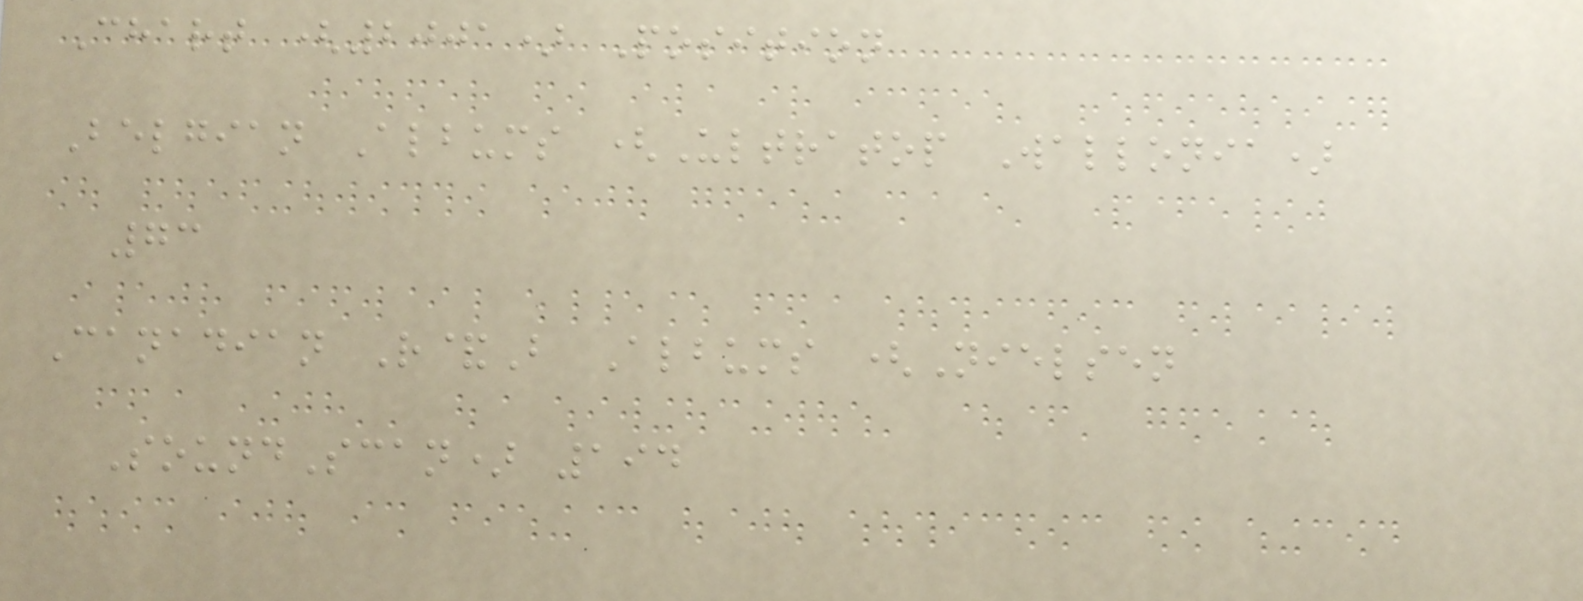Chart (2001) Position
Belgian Albums (Ultratop Wallonia)
73
Canadian R&B Albums (Nielsen
SoundScan) 194
